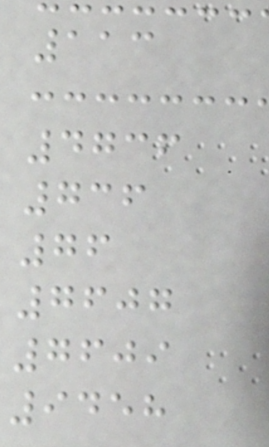113
4736
736
76
7607
7609
9458
